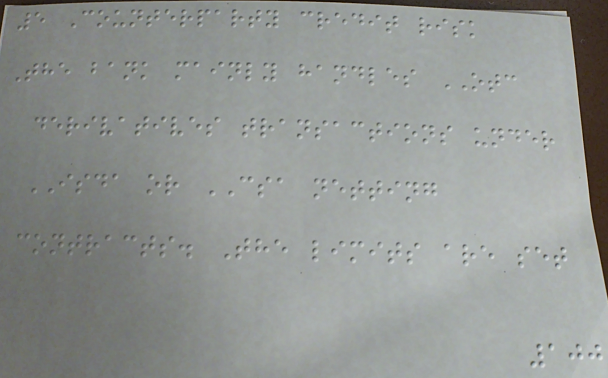5 Counterparty credit risk
The bank mainly handles OTC
derivatives transactions under
ISDA or CSA netting
contracts. The limits are set
100
